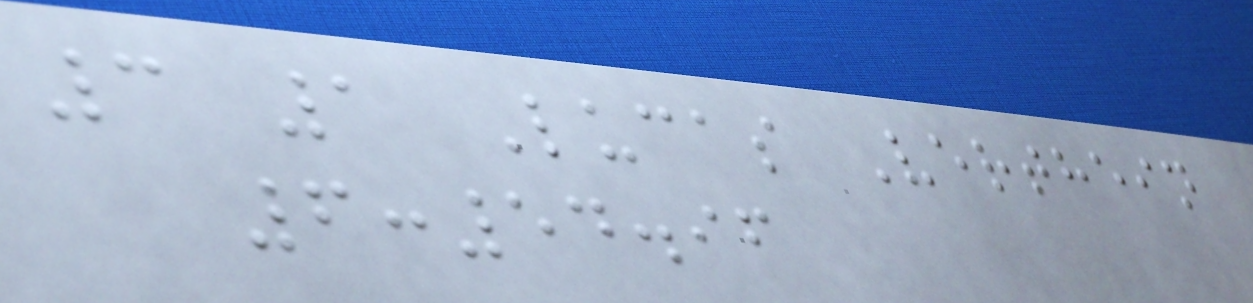3 1 Lucas Verthein
6:54.96
